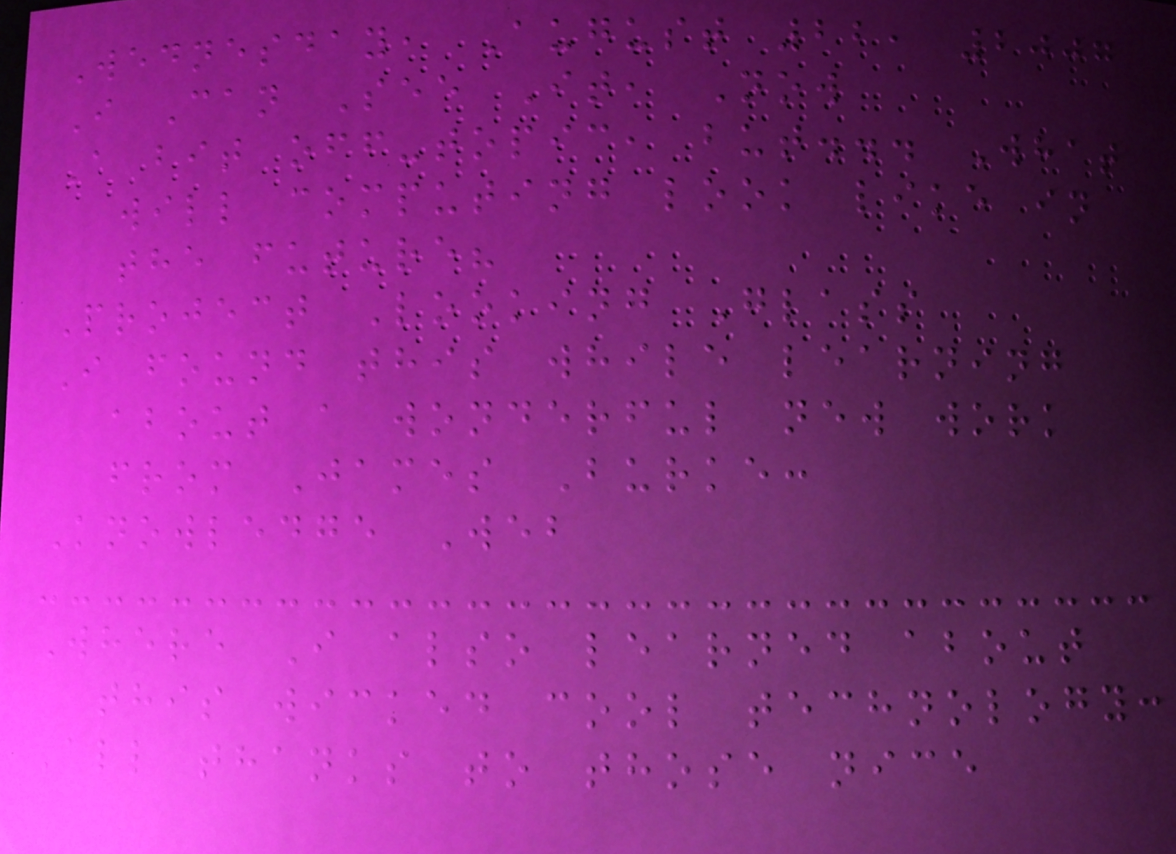Wednesday, August 22, 2007
I Can See It, Now
A bit off-topic, but... What
will computing look like in
the future?
Project Looking Glass
I found this while learning
about a wonderful new work
from James Burke:
Knowledge Web
Where I also learned about
this wicked cool technology:
All thanks to those nice
